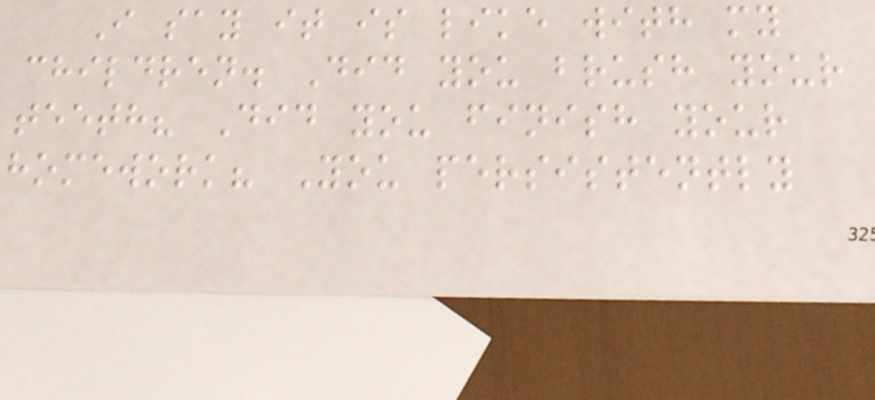I say it is like with my
children. Did you brush your
teeth? Did you finish your
homework? You persistently
